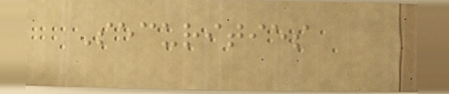Securities
